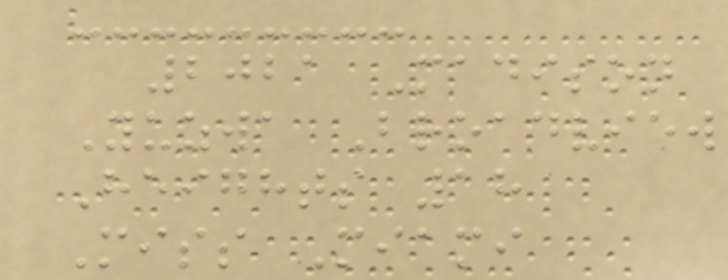2021 Madison
Yuzwa Broadview
Heights 18
Miss Miami
